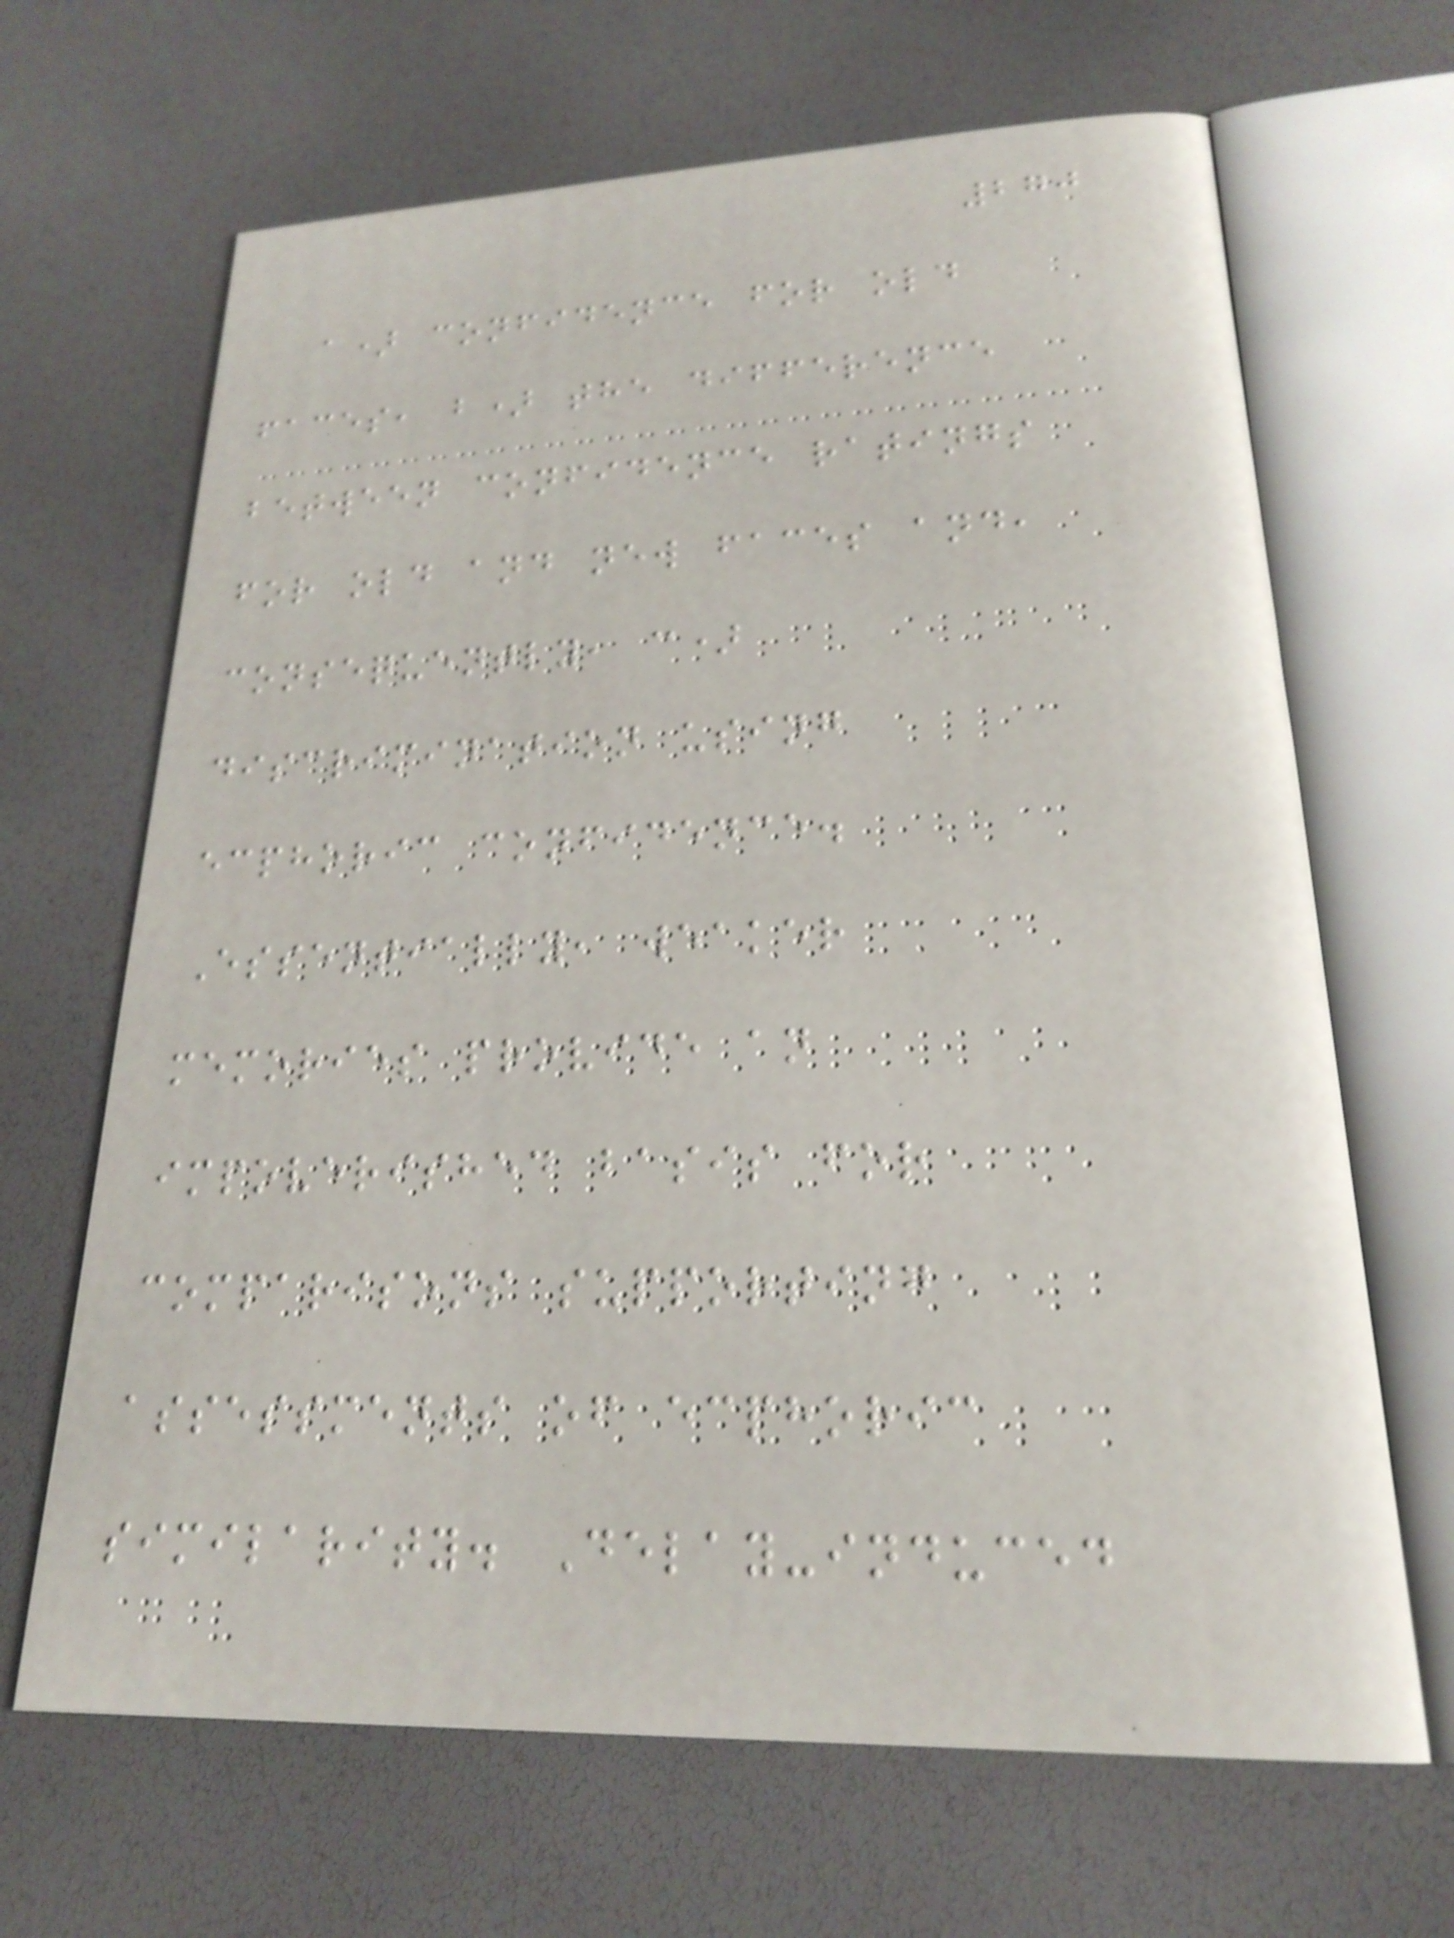270
a) confidence for old
faces, b) the difference
between confidence ratings
for old and new faces and,
consequently, c)
discrimination using
ecphoric confidence.
Essentially, weaker
memories provide an
impoverished basis for
comparisons supporting
assessments of ecphoric
similarity. Delay-induced
